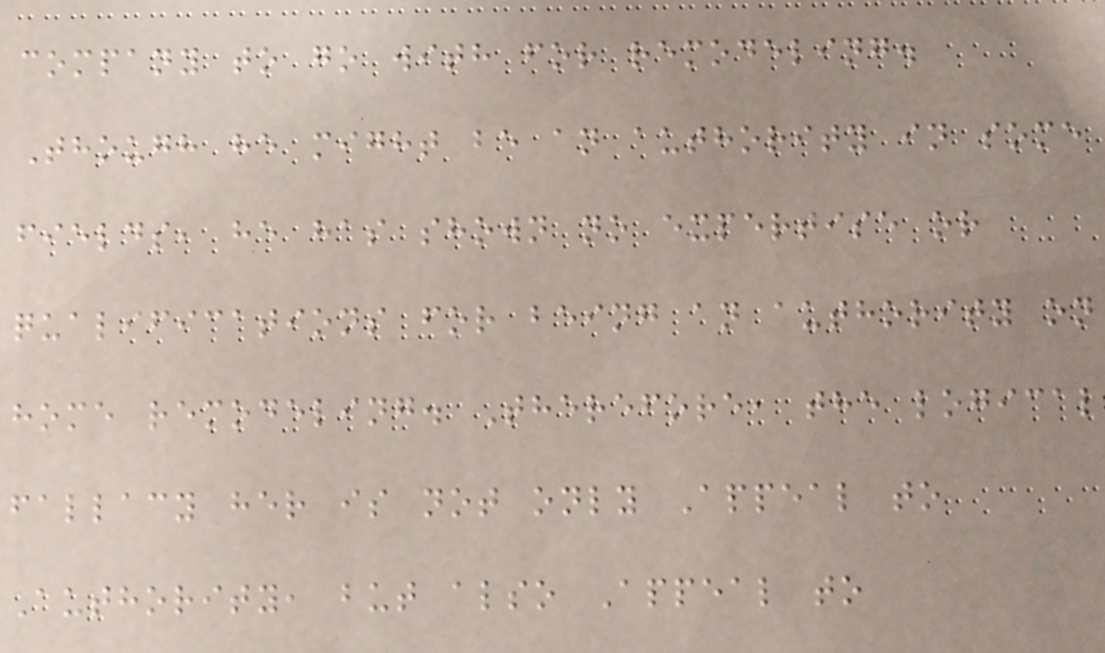company to go with for remodeling.
Though he might be an authority in some
fields, he has shown no expertise or
qualifications for being an authority on
home remodeling. Therefore, the logical
fallacy her is not only Appeal to
Authority, but also Appeal to
